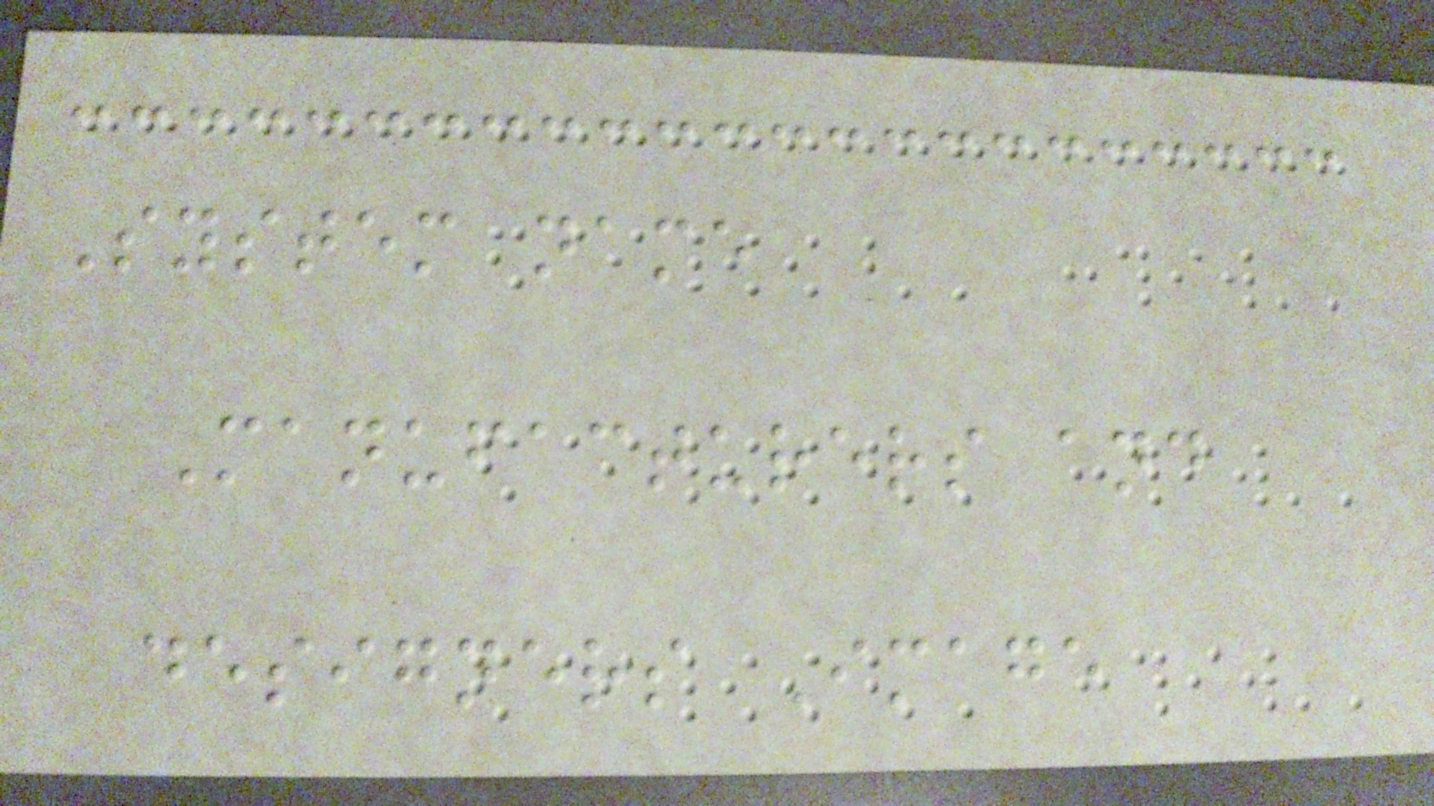System name
Manufacturers and
designers Image
